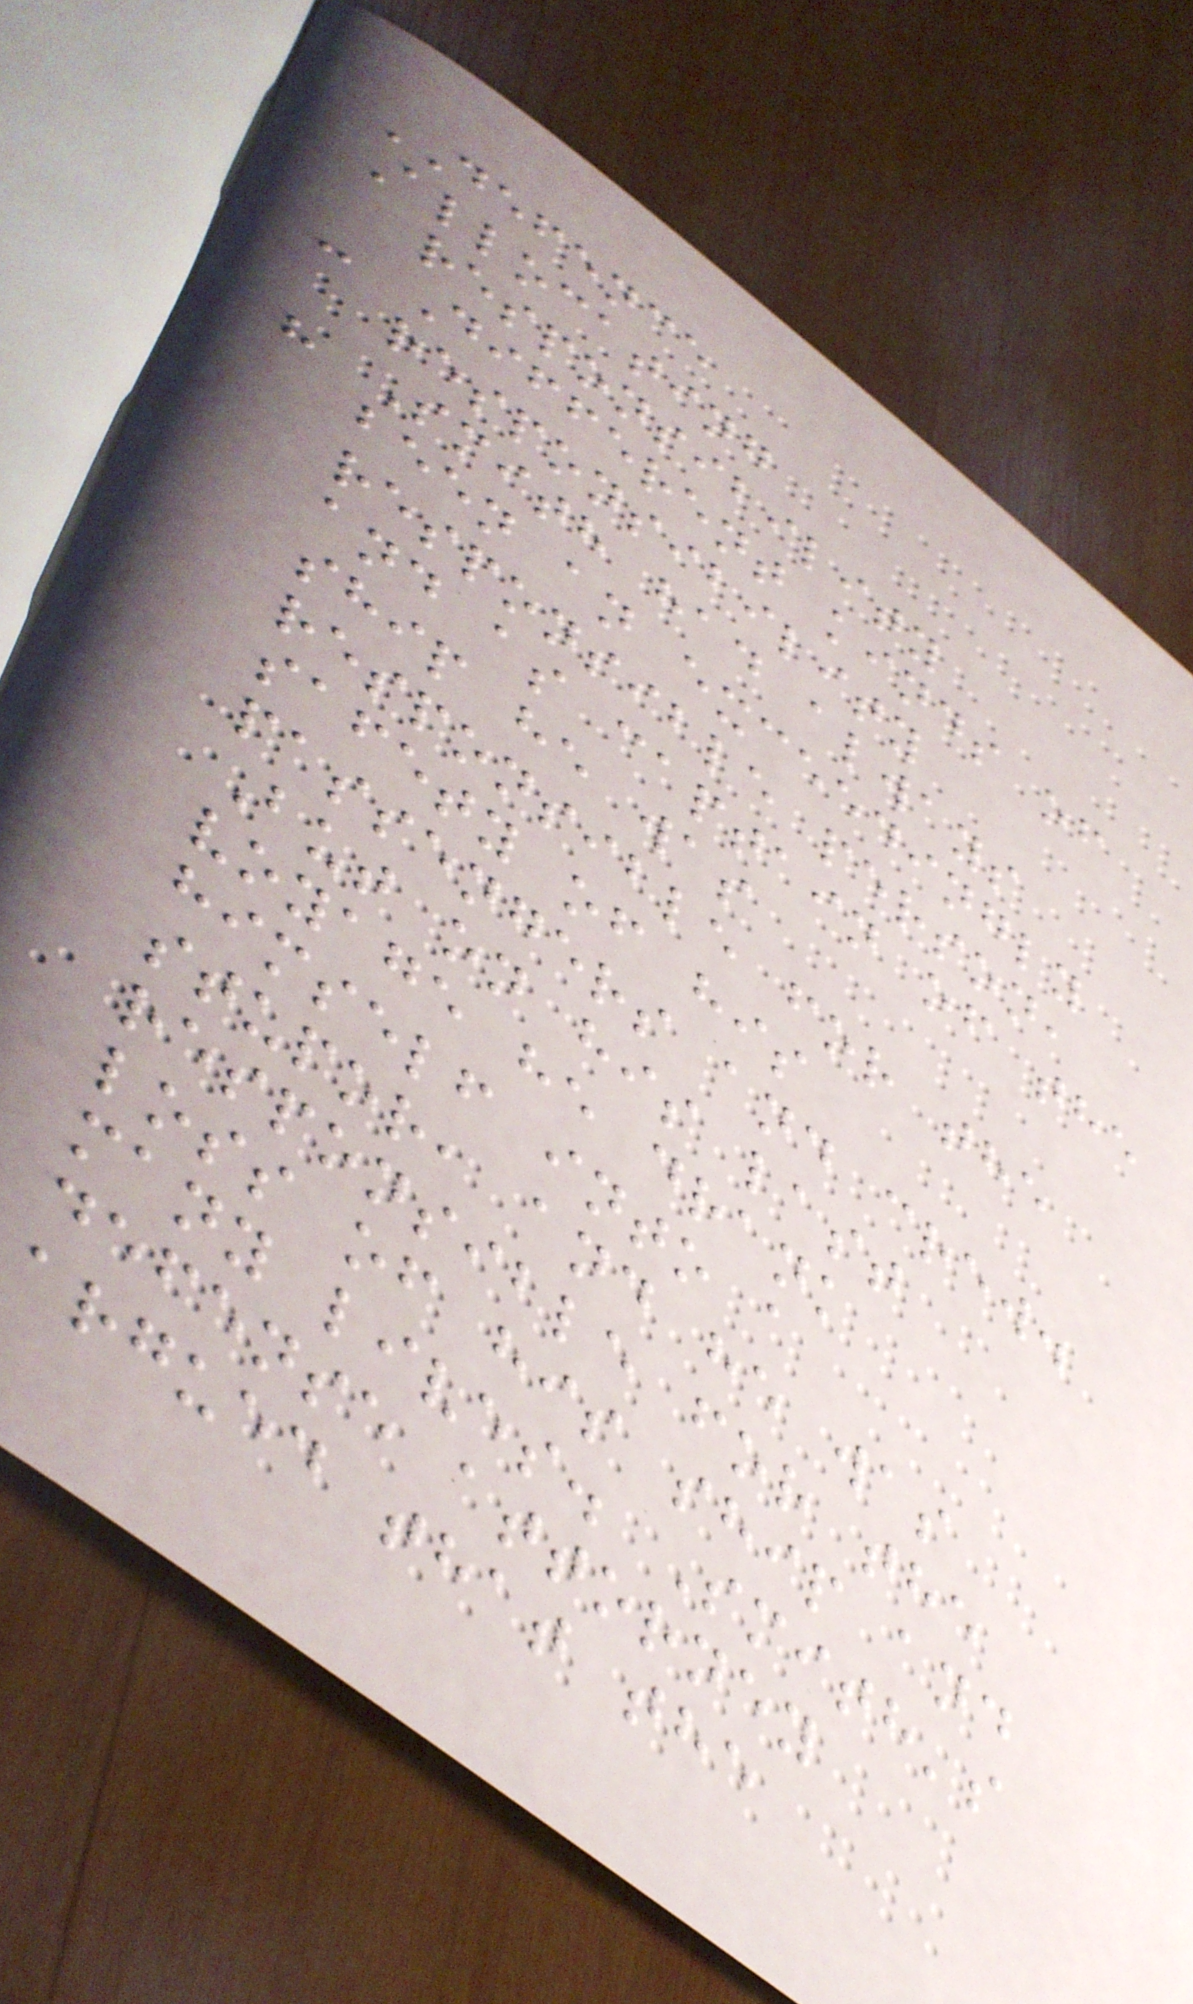DEFENCE
Allocating
responsibility
- Different kinds of
responsibility
" Smith had always
been an exceedingly
responsible person,
and as captain of the
ship he was
responsible for the
safety of his
passengers and crew.
But on his last
voyage he drank
himself into a
stupor, and he was
responsible for the
loss of his ship and
many lives. Smith's
defense attorney
argued that the
